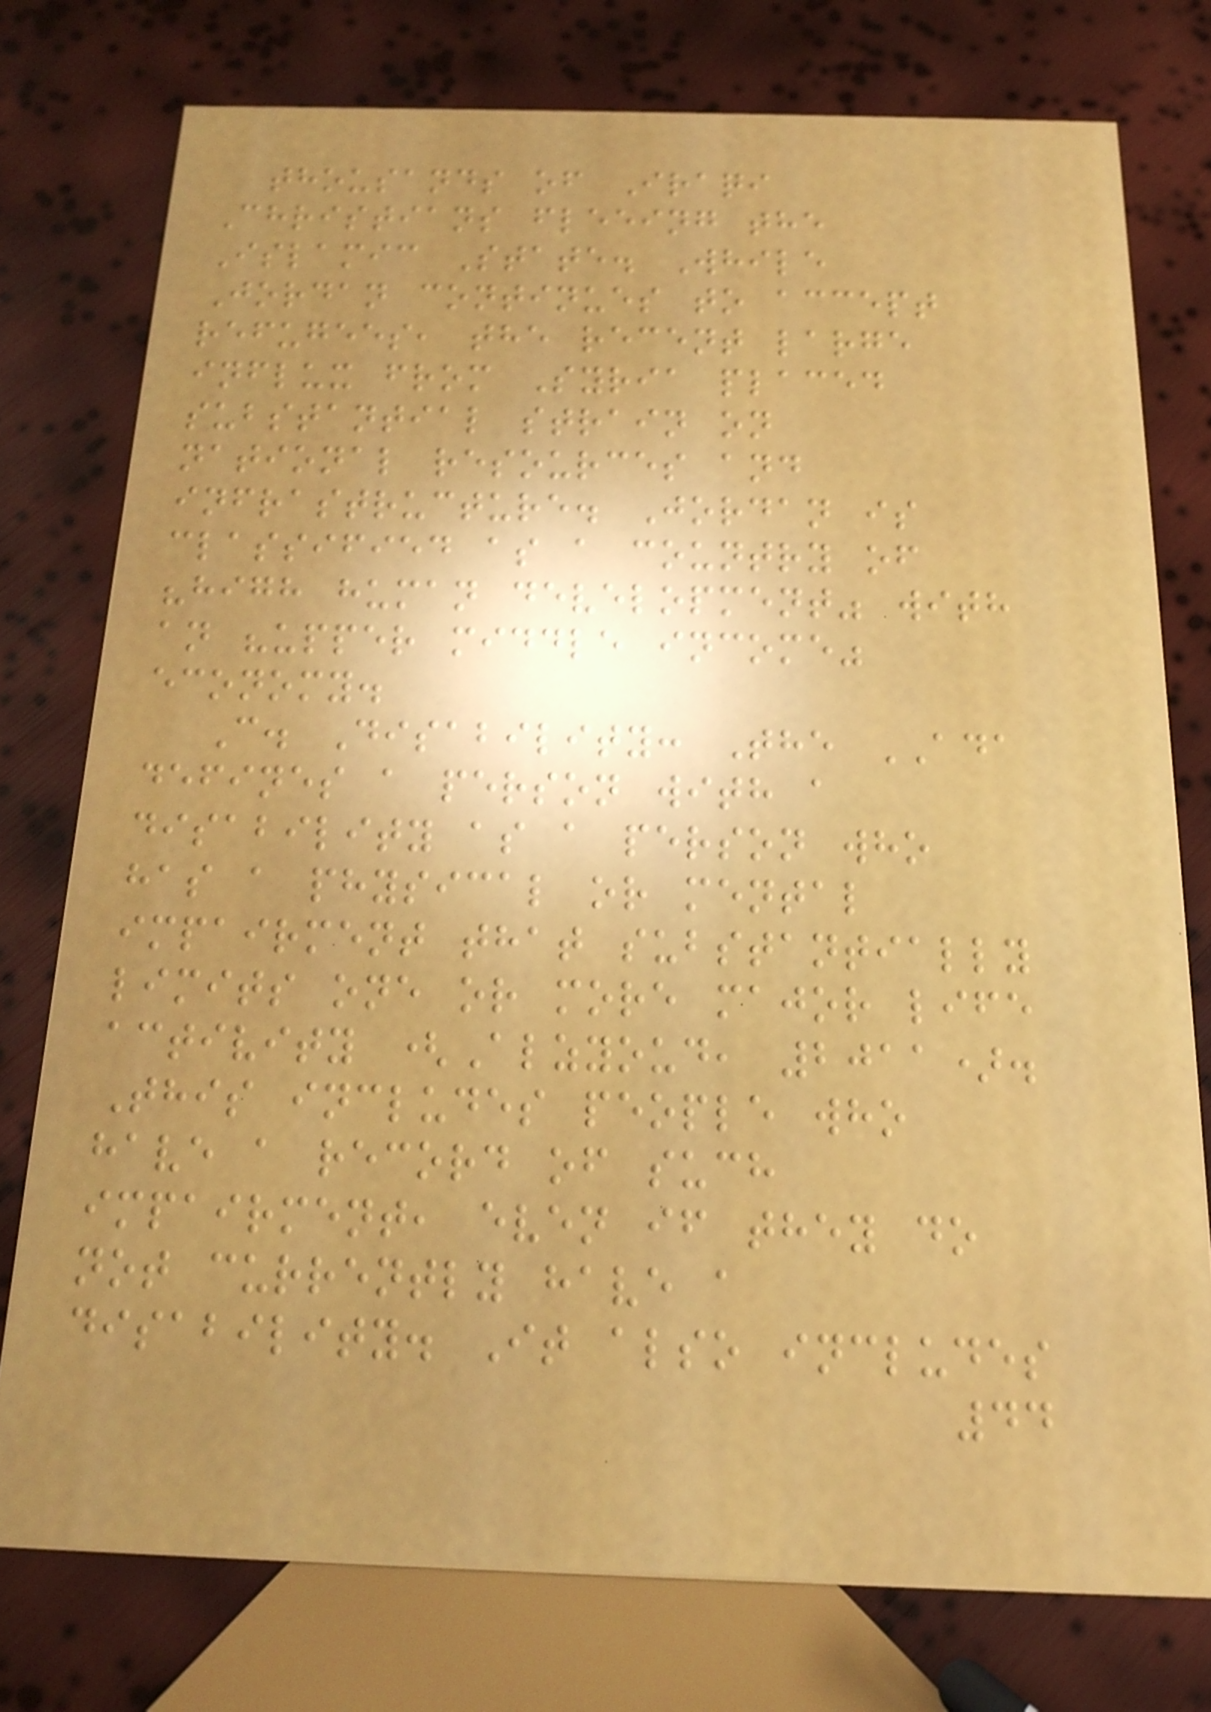thousands of Iraqi
Christians fleeing the
Islamic State. While
Jordan continues to accept
refugees, the recent large
influx from Syria placed
substantial strain on
national resources and
infrastructure. Jordan is
classified as a country of
"high human development" with
an "upper middle income"
economy.
C. Disability: The ADA
defines a person with a
disability as a person who
has a physical or mental
impairment that substantially
limits one or more major life
activity (Alzyoud, 2011).
This includes people who
have a record of such
impairment, even if they do
not currently have a
disability. It also includes
44
